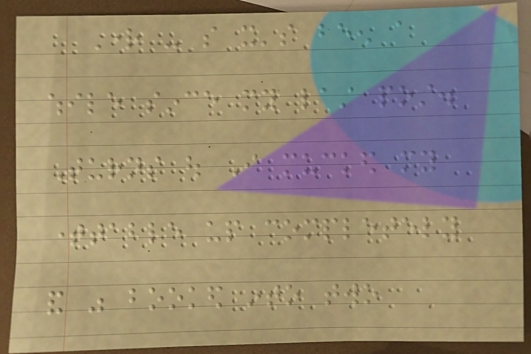Right - so it's been a
while since my last post.
Turns out I mucked my
timetable up completely
and was booked into two
